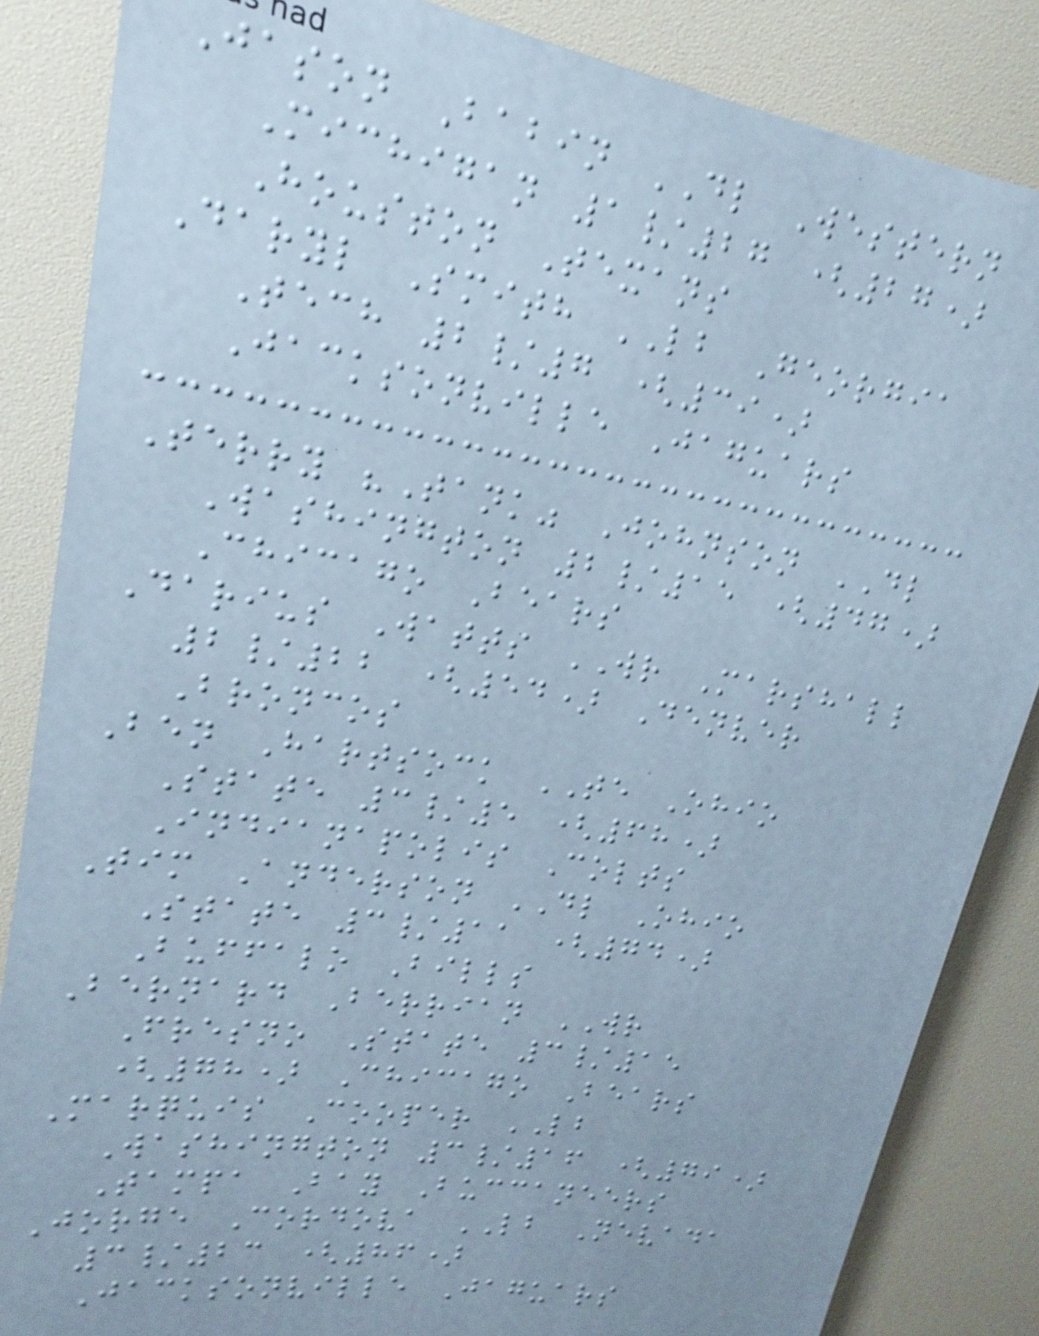Jason Babin DL Western
Michigan 1/27 (27)
Houston Texans
Daryl Smith LB Georgia
Tech 2/7 (39)
Jacksonville Jaguars
Terry "Tank" Johnson DL
Washington 2/15 (47)
Chicago Bears
Darius Watts WR Marshall
2/22 (54) Denver
Broncos
Ben Hartsock TE Ohio
State 3/5 (68)
Indianapolis Colts
Tim Anderson DL Ohio
State 3/11 (74)
Buffalo Bills
Bernard Berrian WR
Fresno State 3/15
(78) Chicago Bears
Marquis Cooper LB
Washington 3/16 (79)
Tampa Bay Buccaneers
Jorge Cordova LB Nevada
3/23 (86)
Jacksonville Jaguars
